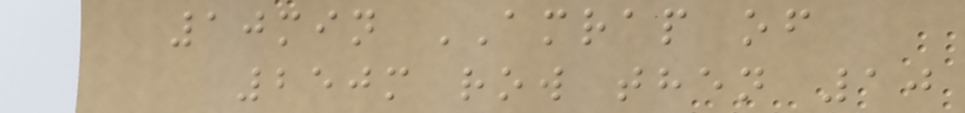10min AMRAP of
250m row then 10
